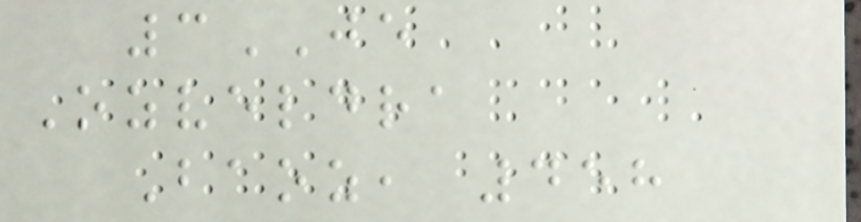3JE
Ozveldra
Baoz, 458
